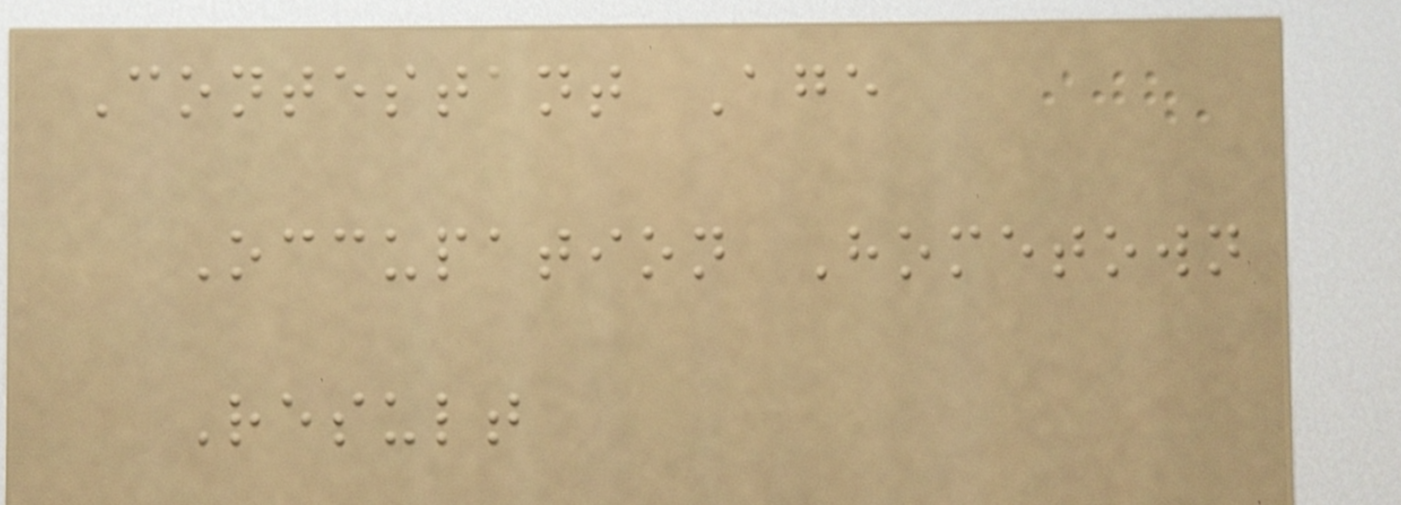Contestant Age
Occupation Hometown
Result
